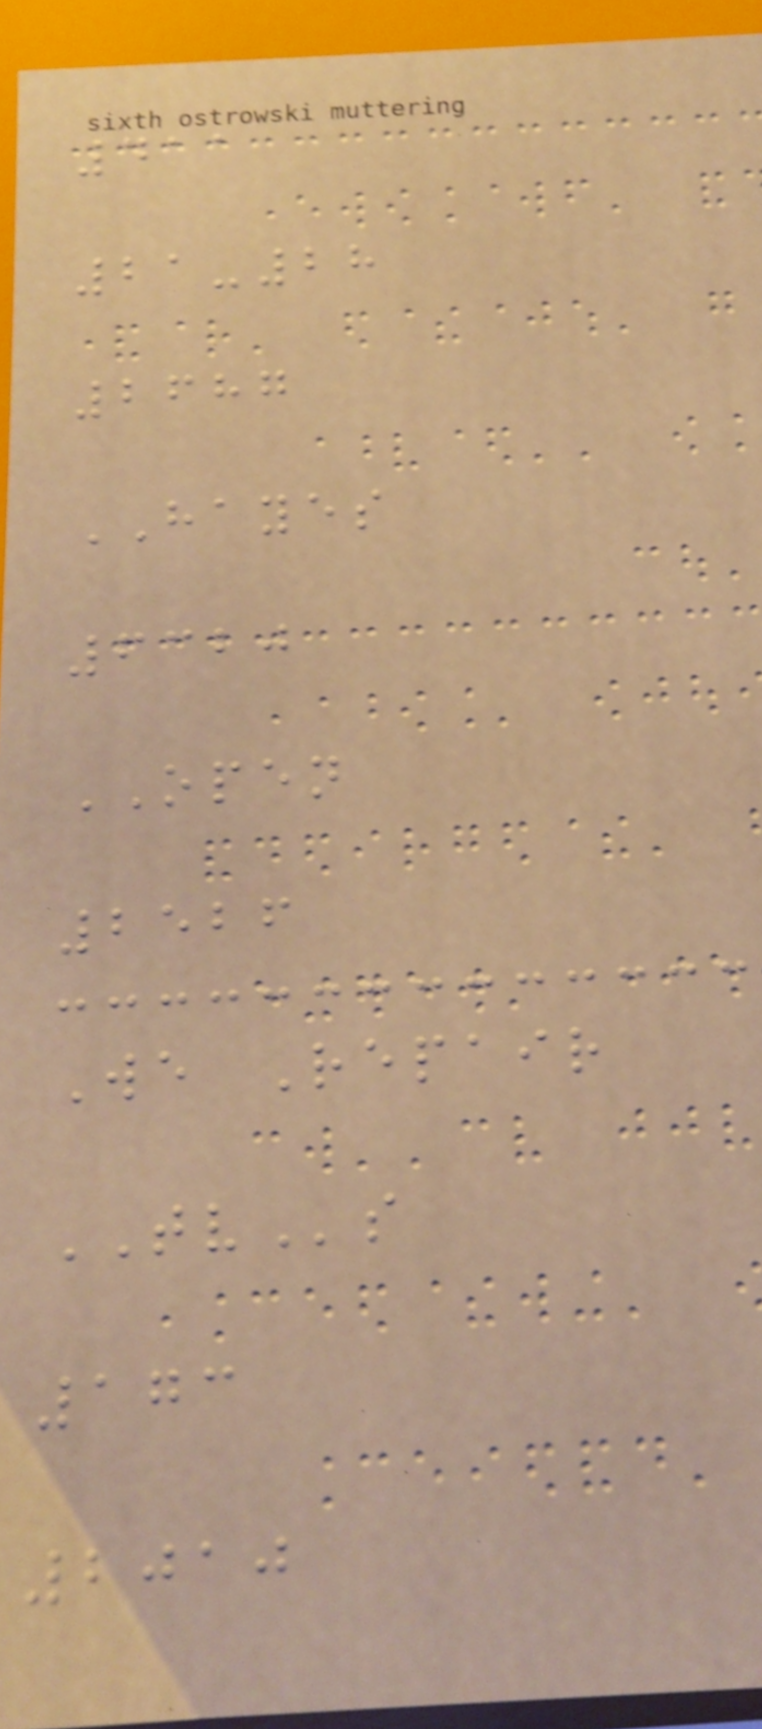411
21-28
2687
HAYES
6320
OPEN
2526
We Repair
TVs
173
2010
